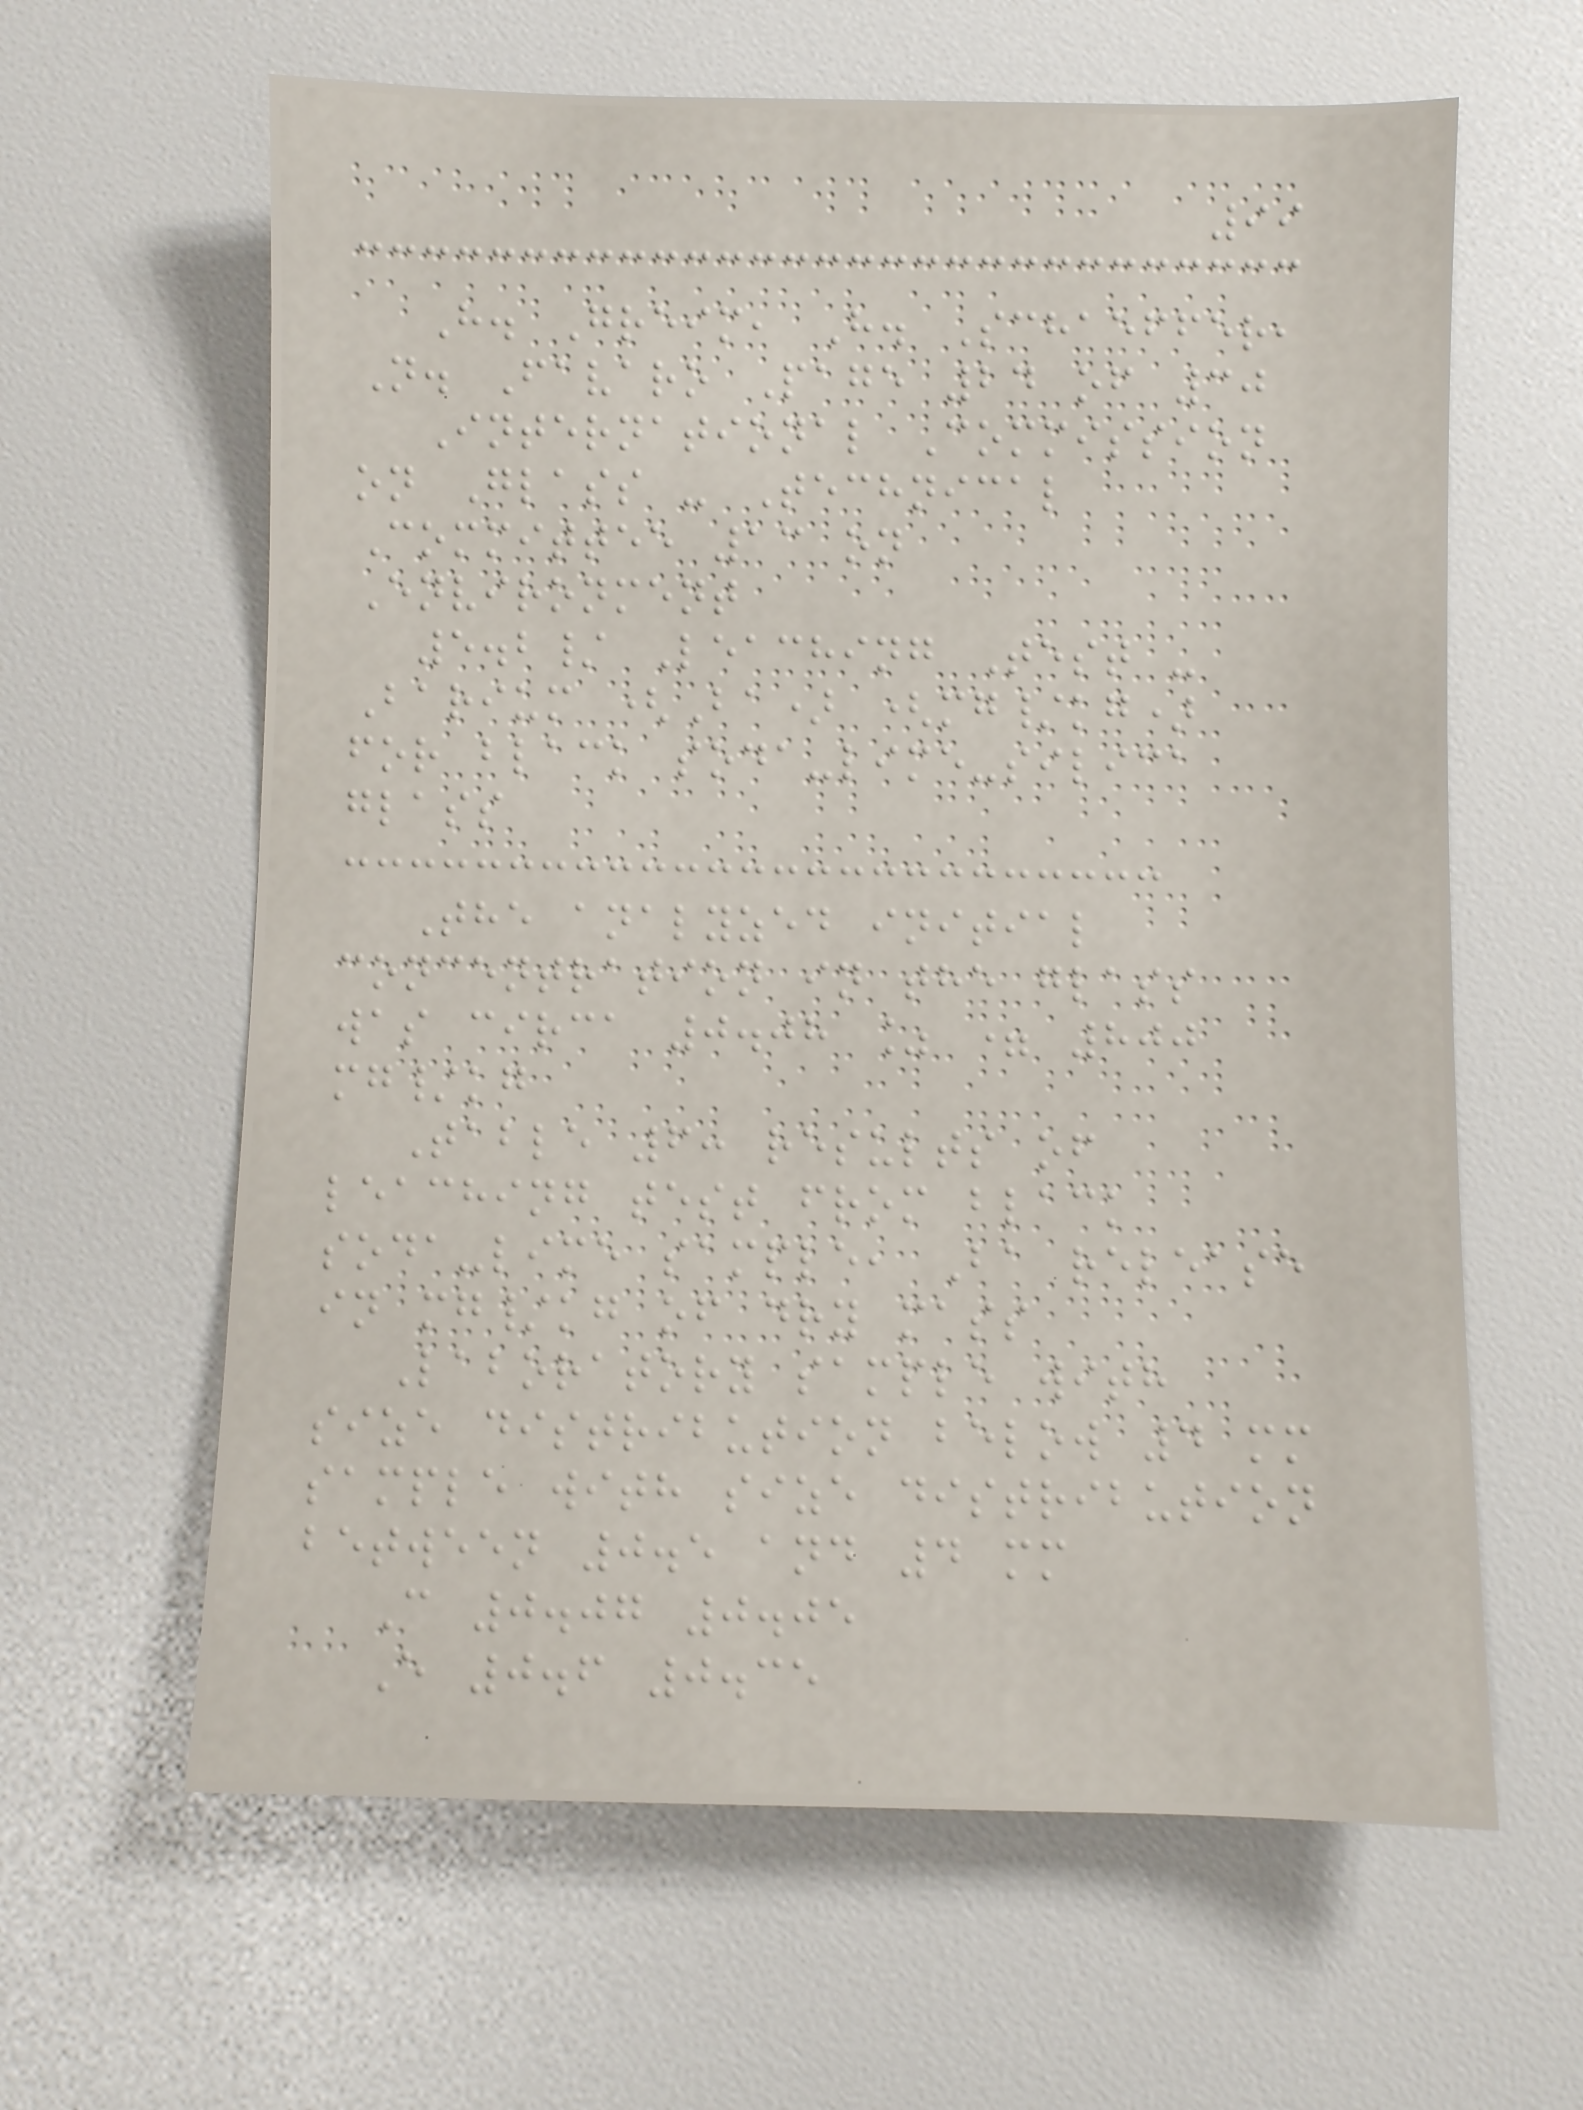99
H. Greim, H. Schaeffer,
N. Favaro Page 24 of 30
International Commission
on Glass - Technical
Committee 13 on
Environment
5.2/ Leaching Test -
Barium (Ba) (mg/kg)
for black soda-lime-silica
glass
The analyzed initial
concentration in the glass
was circa 0.08 % = 800
mg/kg
Table 6: results of
leaching test from black
soda-lime sample, Ba release
in mg/kg of dry mass
Laboratory sample with
size distribution below 4 mm
sample with size distribution
between 0.5 and 4 mm
C 0.07 0.05
E 0.6 0.35
